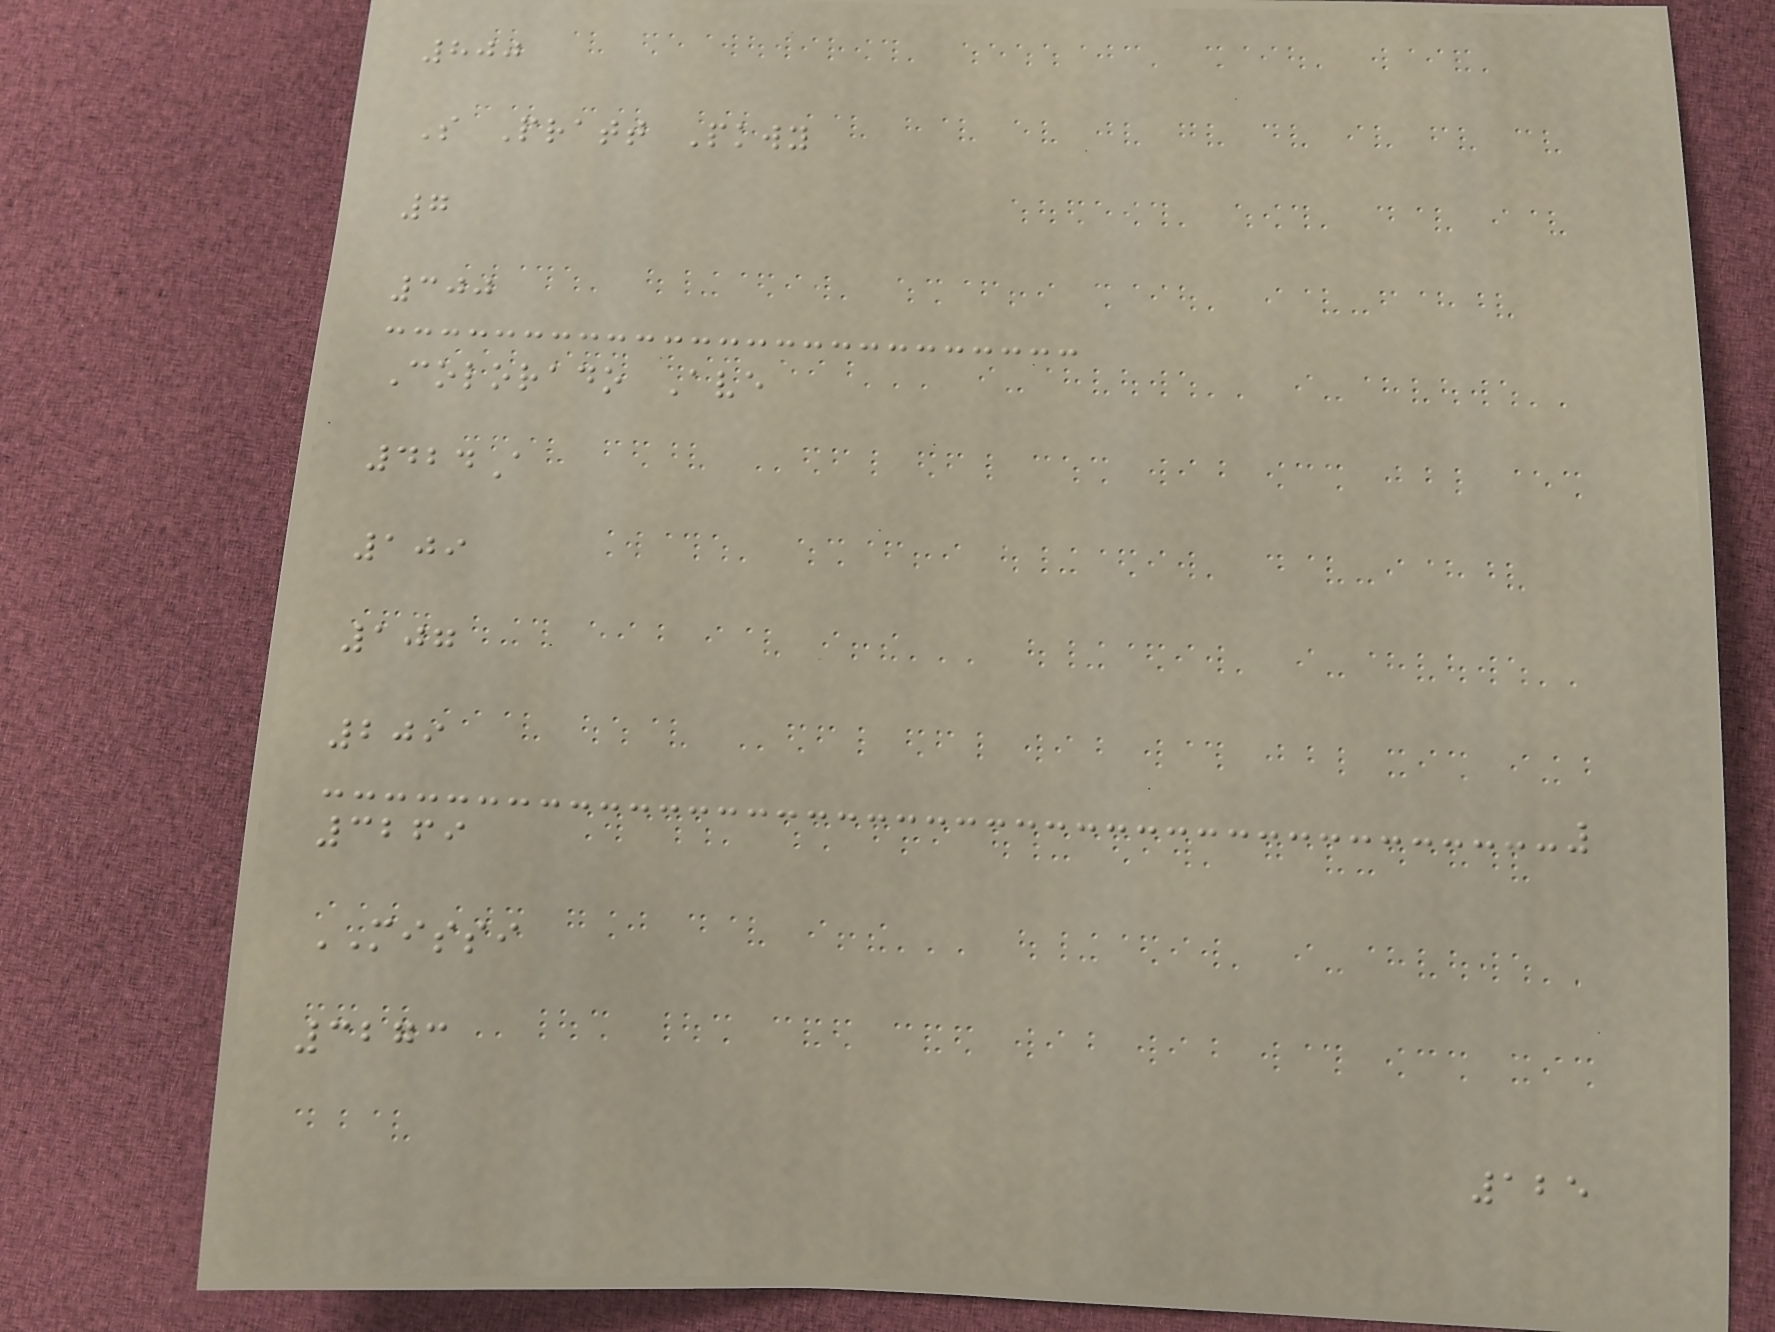800
S Pratt Pkwy
7
300
Colorado Ave
424A
109
107
209
3269
MISSI
3273
125
